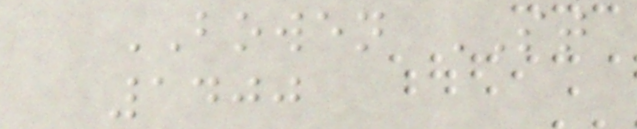BOWEN ST
1400
